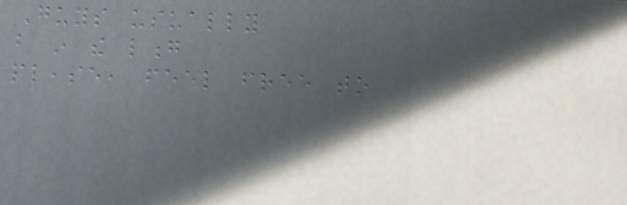Guys usually
but in the long
please, feel free to
